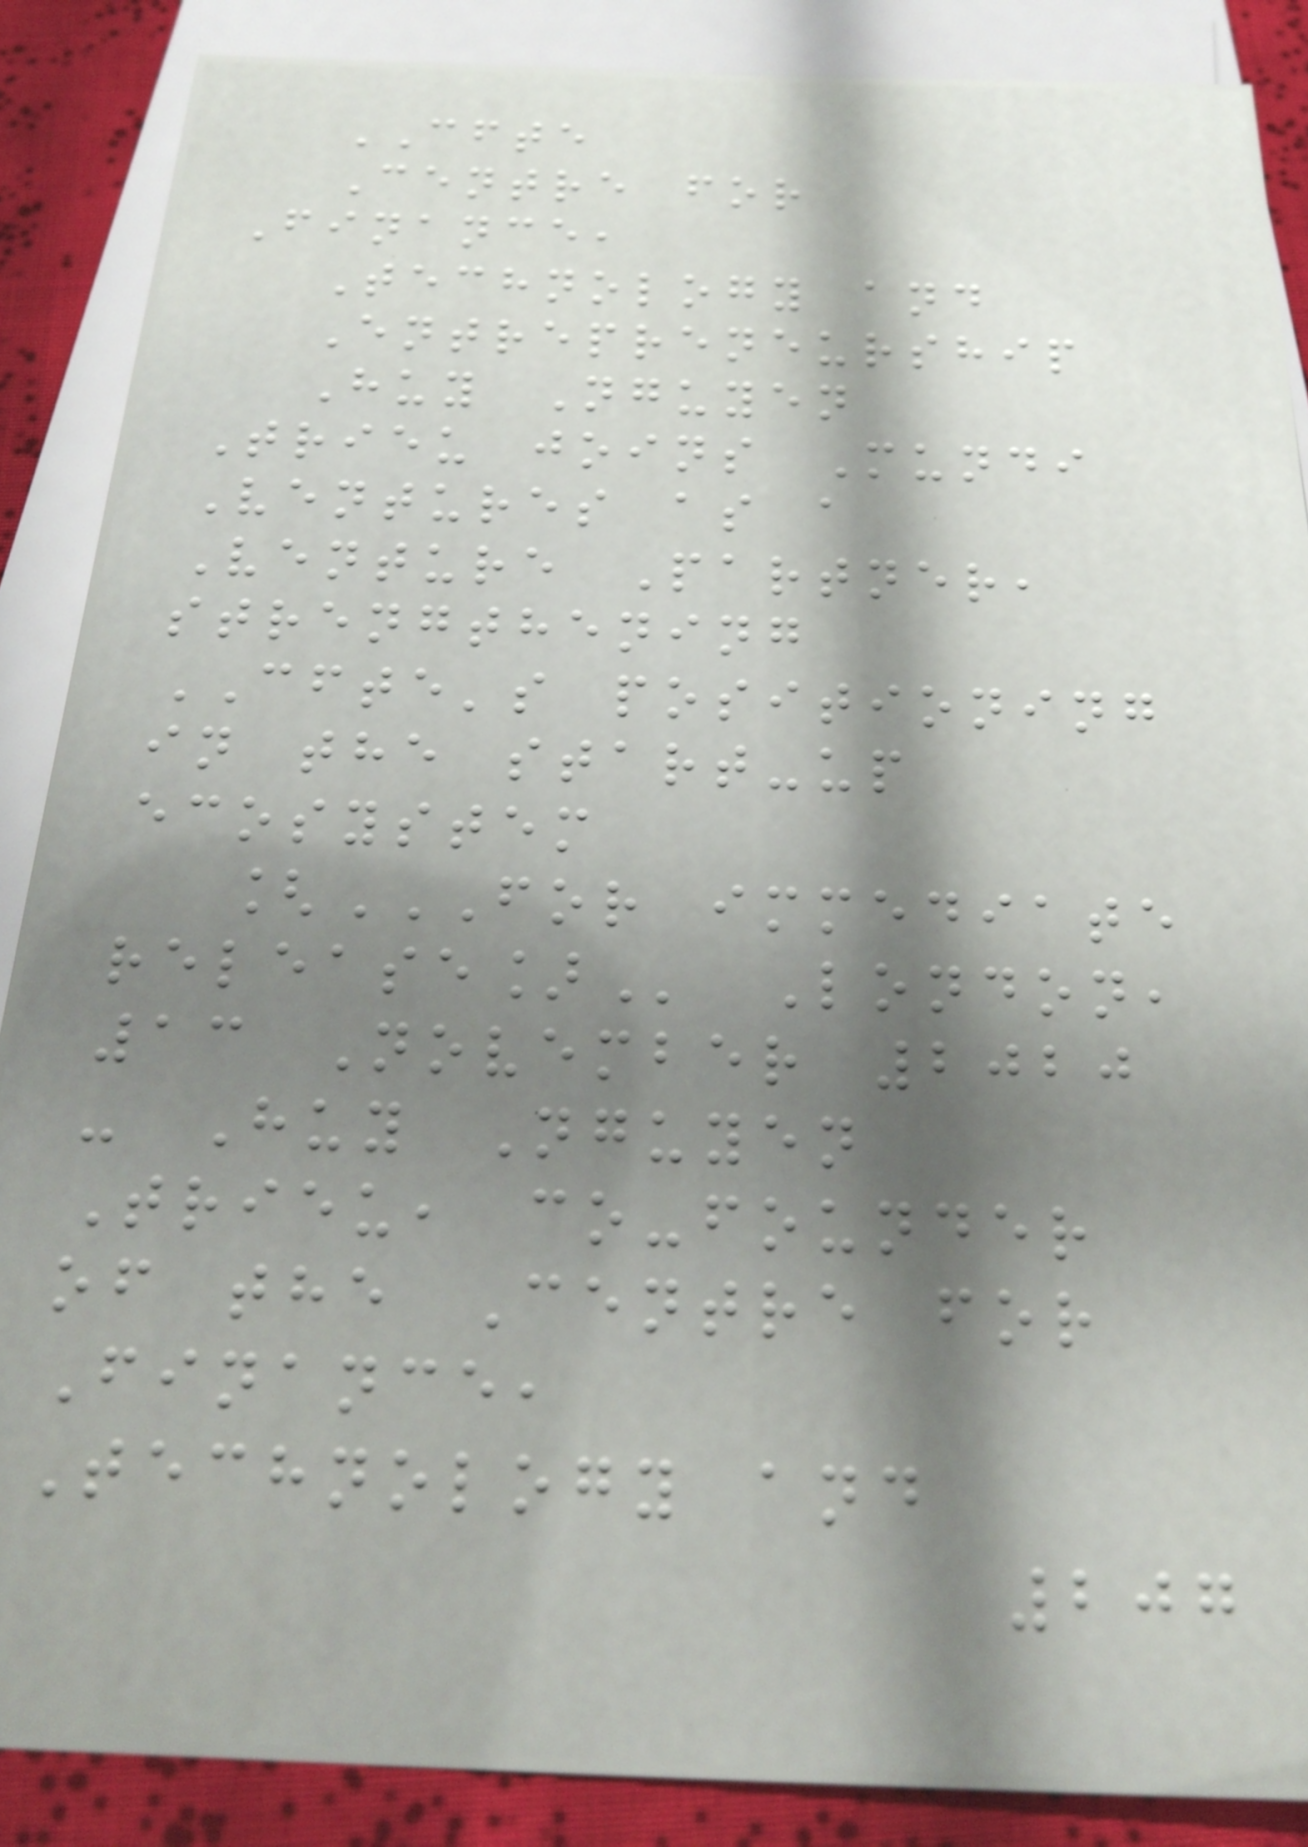CFTE
Centre for
Finance,
Technology and
Entrepreneurship
Huy Nguyen
Trieu joins Mundi
Ventures as a
Venture Partner,
strengthening
CFTE's positioning
in the start-up
ecosystem
[FOR IMMEDIATE
RELEASE] London,
13 November 2020
- Huy Nguyen
Trieu, co-founder
of the Centre for
Finance,
Technology and
207
